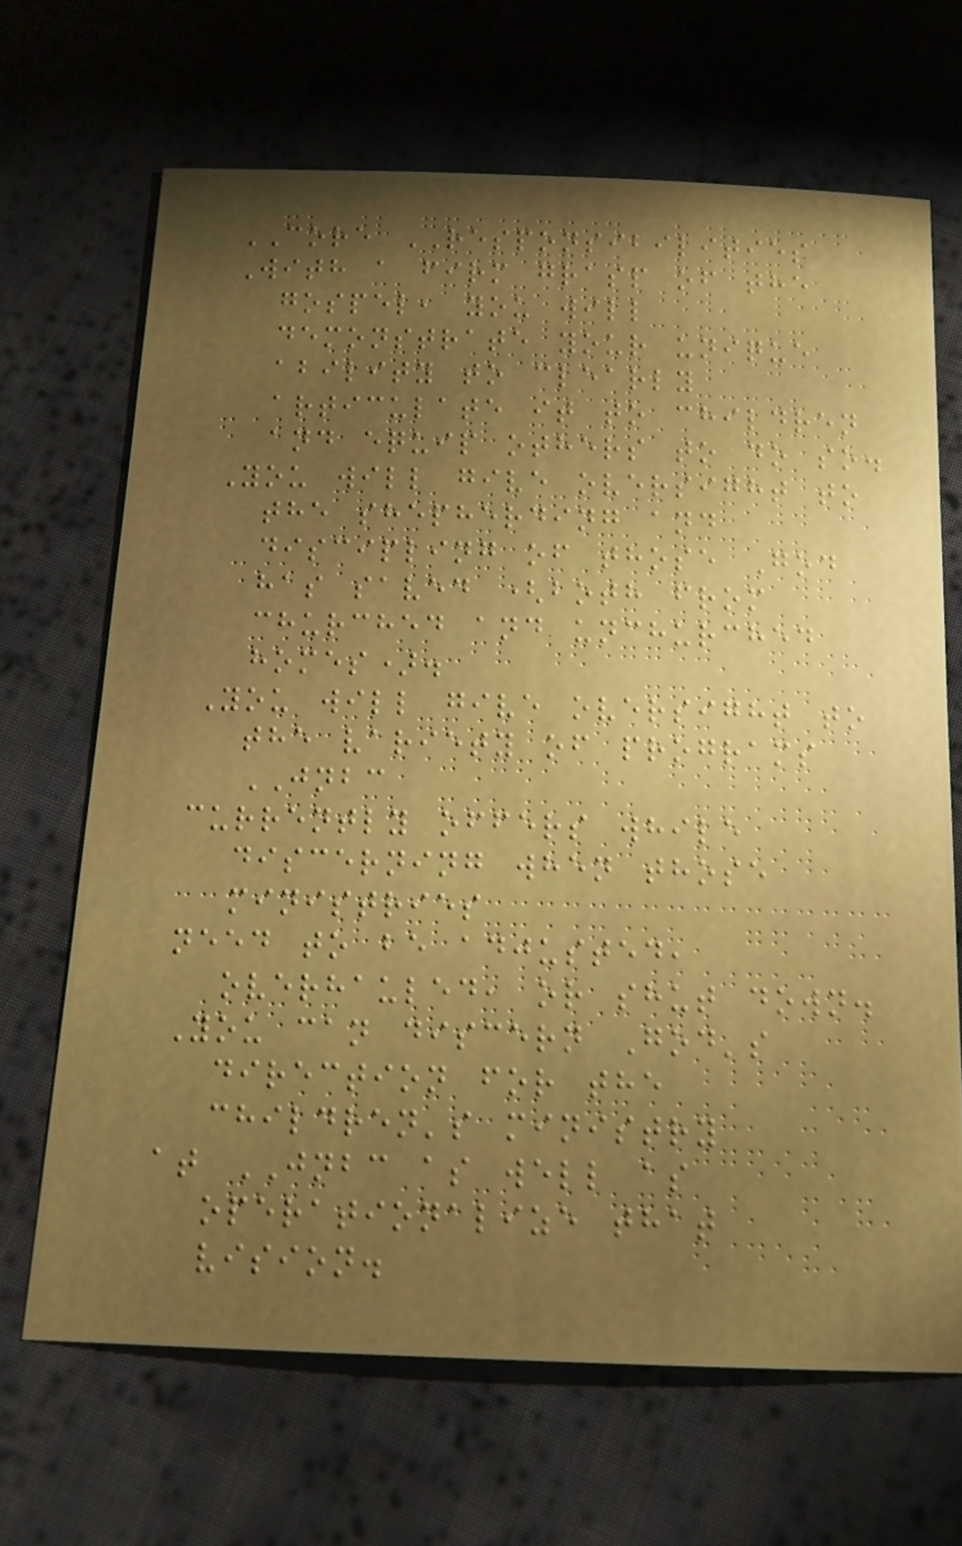CORE RESPONSIBILITIES
With a firm grasp of the
gospel, you will
demonstrate your unique
ability to clearly
articulate it to children
and equip others to do so.
You will give oversight to
the shepherding and
discipling of those God
has saved (both from
churched and unchurched
homes).
You will give oversight to
the variety of programs
JNBC
currently offers while
discerning when those
ministries
need to be adjusted,
overhauled, or shut down.
You can discern God's
direction for the
children's ministry
at JNBC as well as
operationalize that
vision.
